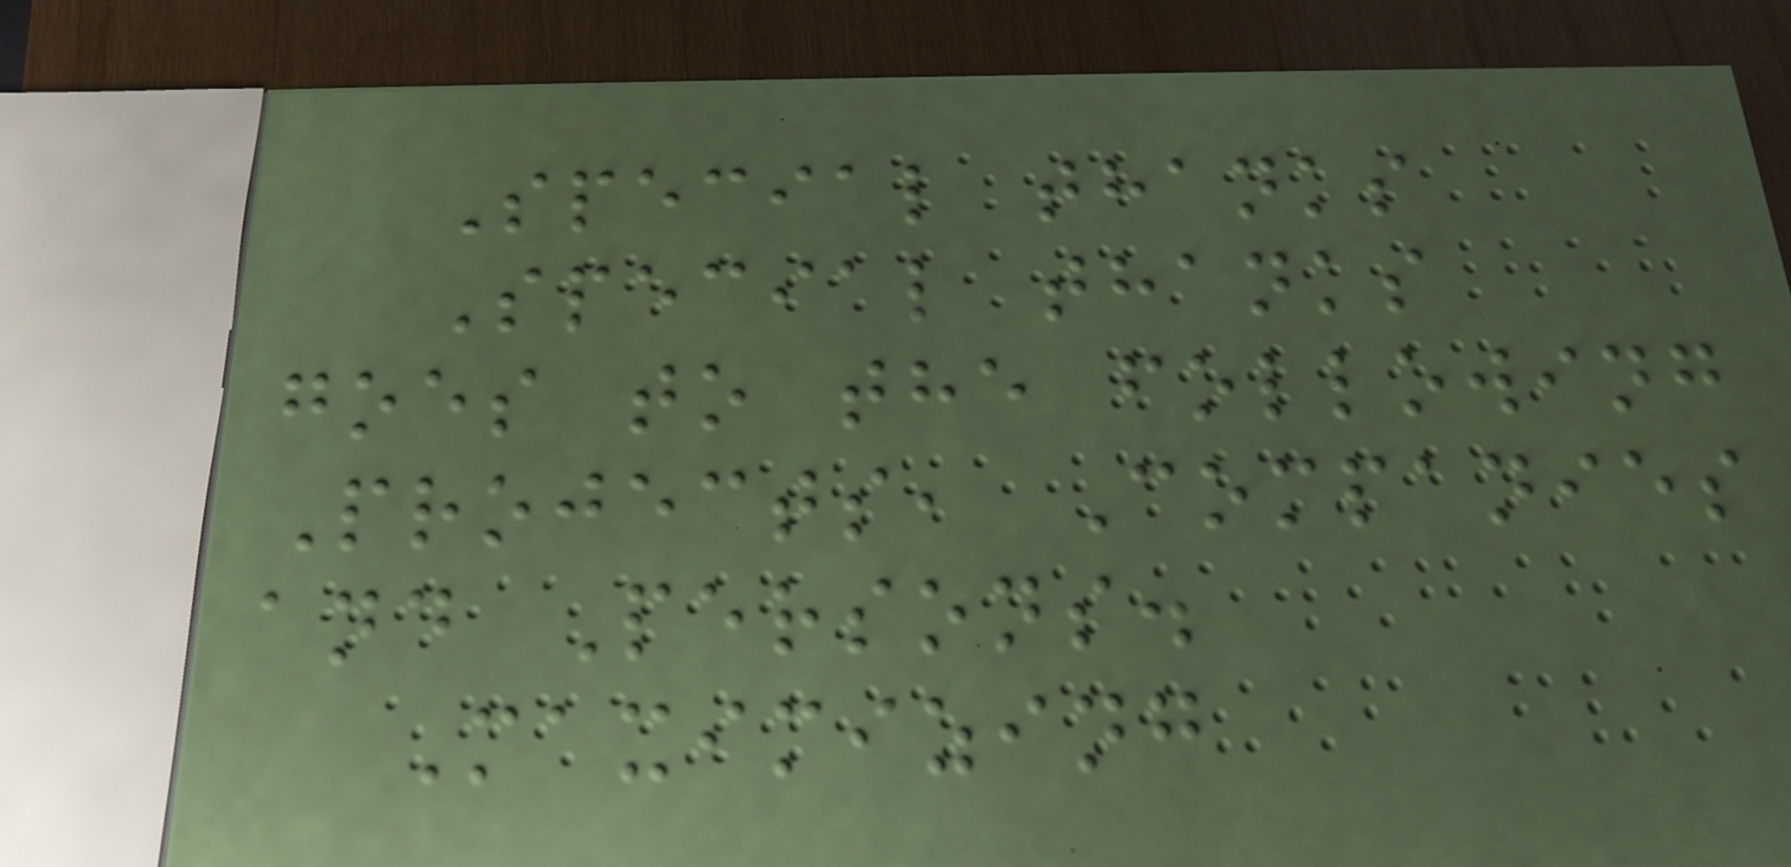Special thanks
Special thanks
goes to the following
Projects, Companies
and Persons.
Maximizing
